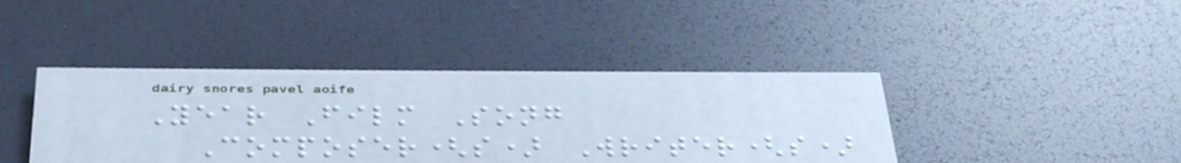Year Film Song
Composer(s) Writer(s)
